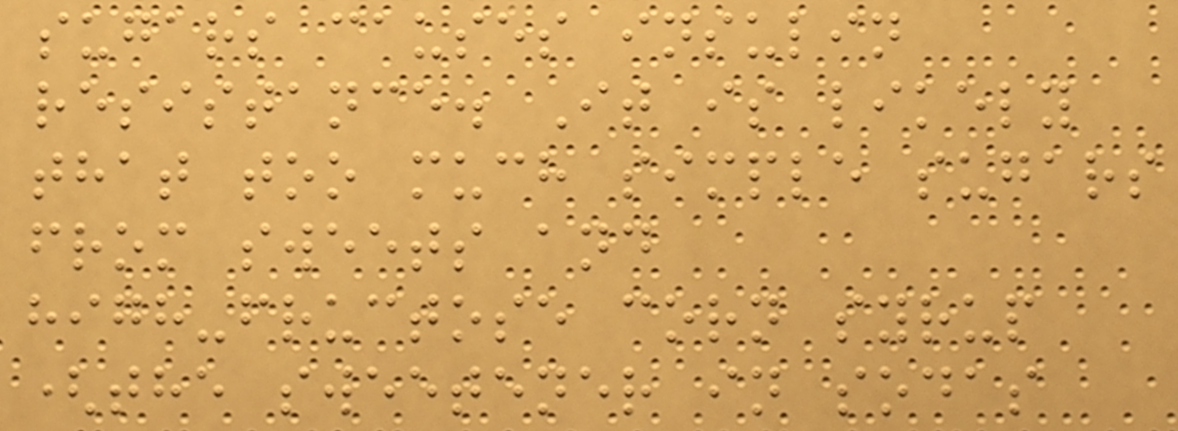sugars causes insulin
resistance. It is likely
that too much simple sugars
from sweets and
high-fructose corn syrup
(the sweetener in sodas
